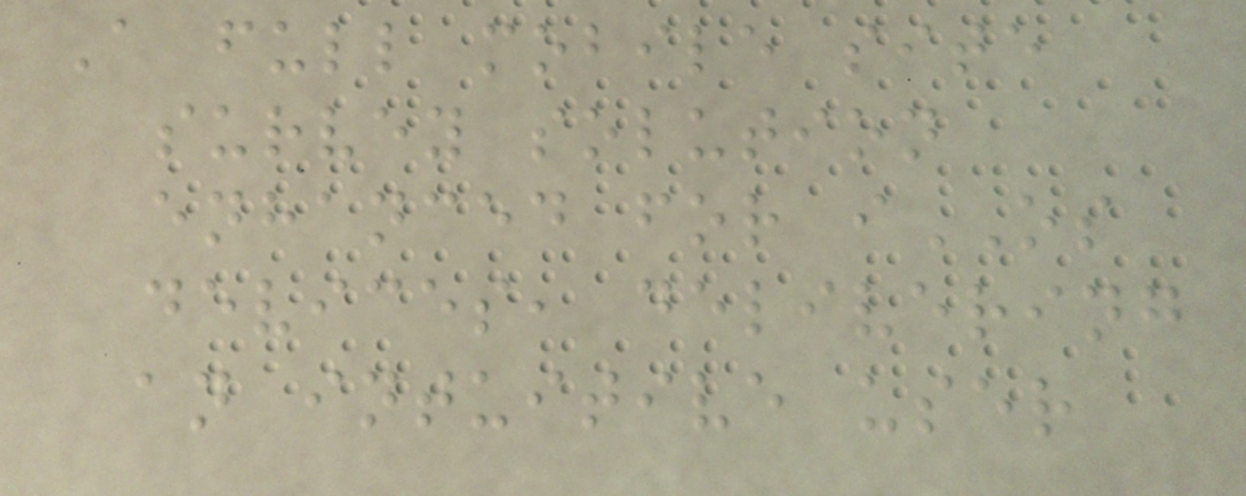A full mobile site
survey solution
enhanced for iOS
devices, delivering
an intuitive user
